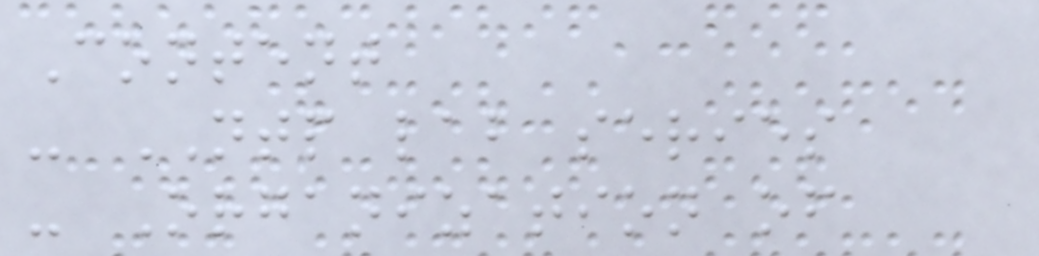Content
- NTP lab series
- Organization of
